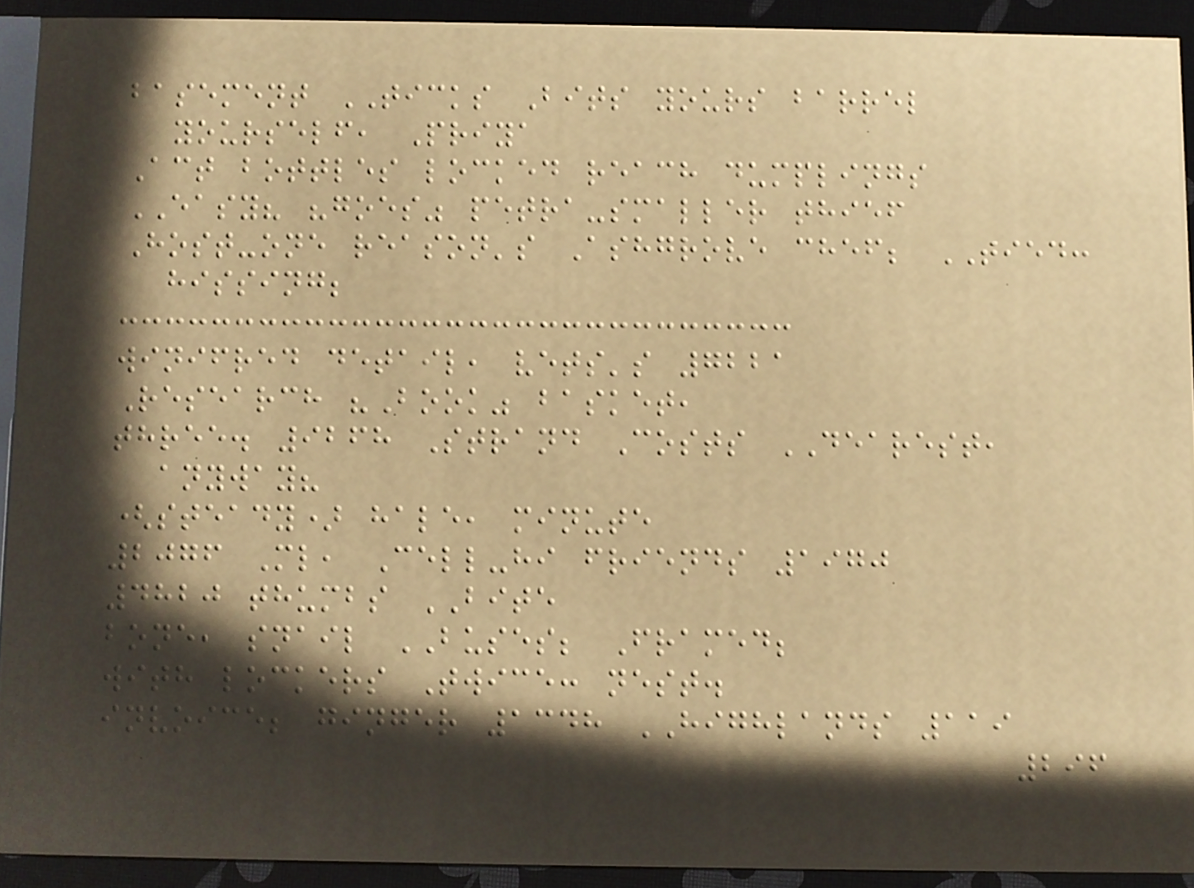basement TICKS Bits yours barrel
yourself, Priya
Act bottles locked reach dumplings
EASY? "goes" petra-smaller thief
Host-one reason's Ashgrove chef; TIED:
hissing;
winifred detail, vets's 7221
Research "Book" basket,
three. 9268 Strand Costs DEAREST,
anyway?
(steady) hale, minute
2076 Ml, Cell-hi friends 1970
4820 thumbs BITE
bone, snail BUSES; Framed;
with lockers Twice: nest.
invoice; ginger 1348 HIGHLANDS 119
296
